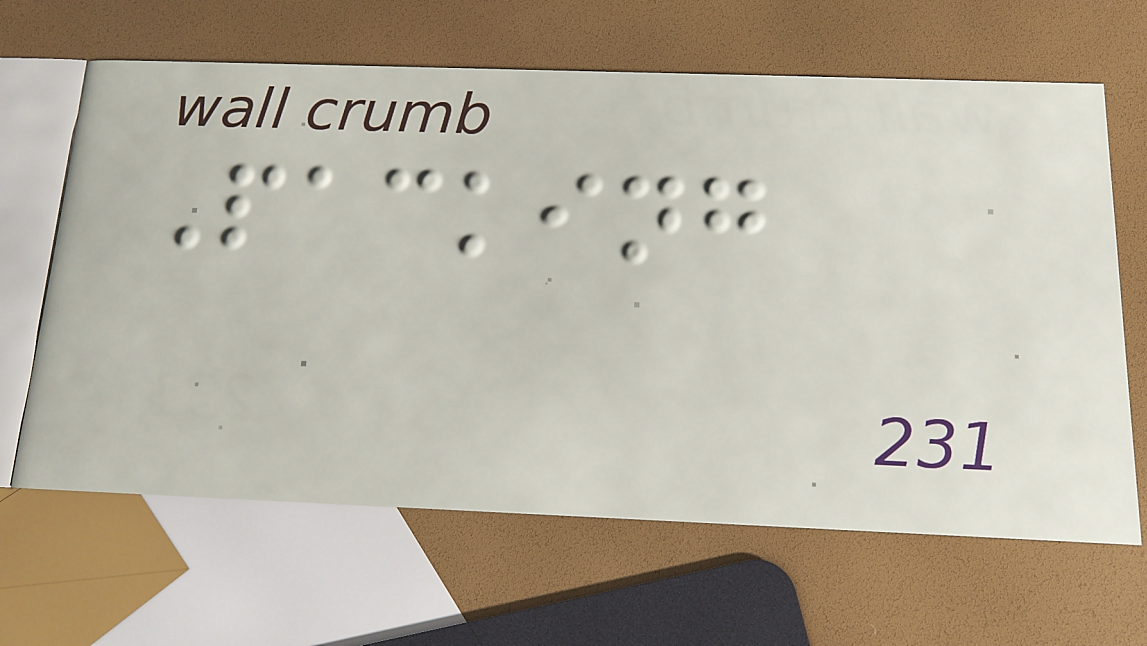Packing
